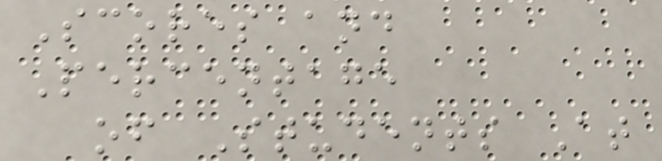Scores and
Percentage
of Students At
